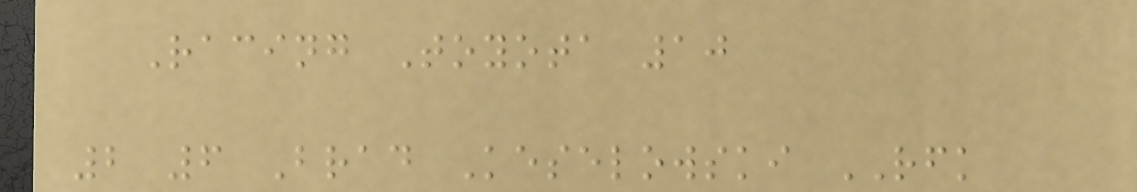Racing Toyota 10
2 6 Brad Keselowski RFK
